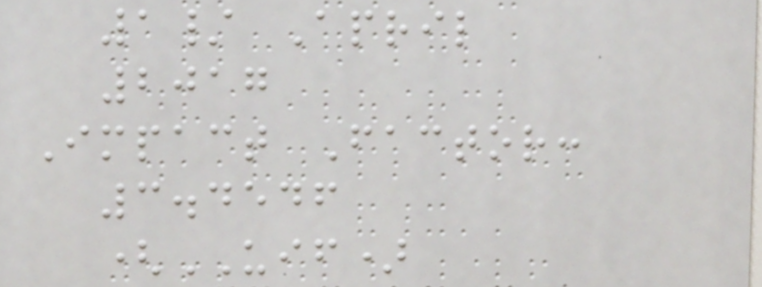1/ April
2017
Impact Factor:
3.4546
(UIF)
